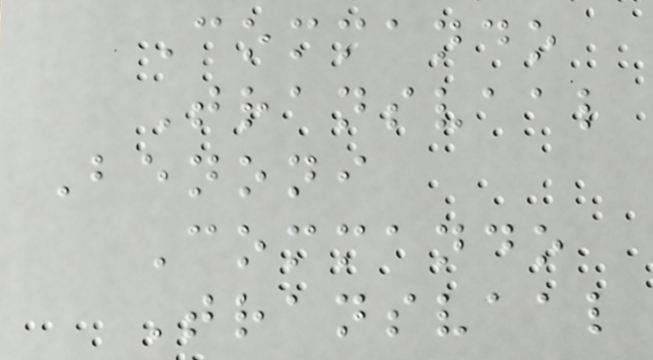Commando
Transvaal
Benoni
Commando
Transvaal
